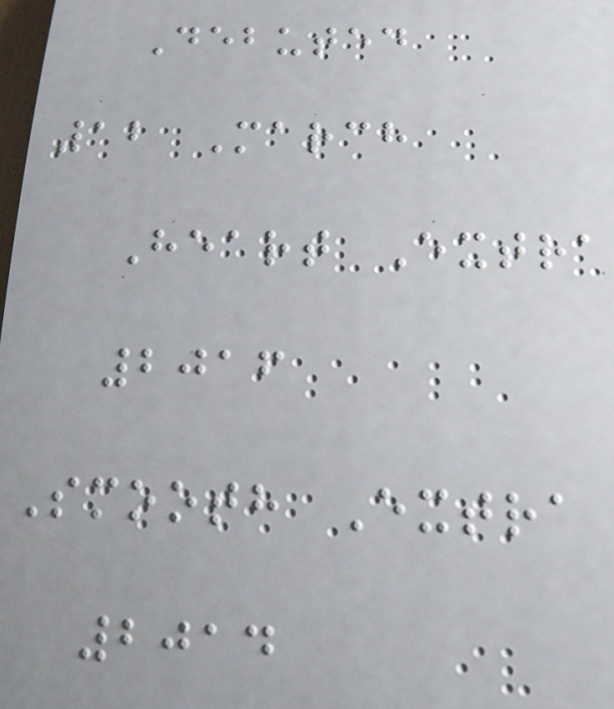Debuted
12 March
Heart Extra
2016
Smooth Extra
2014
